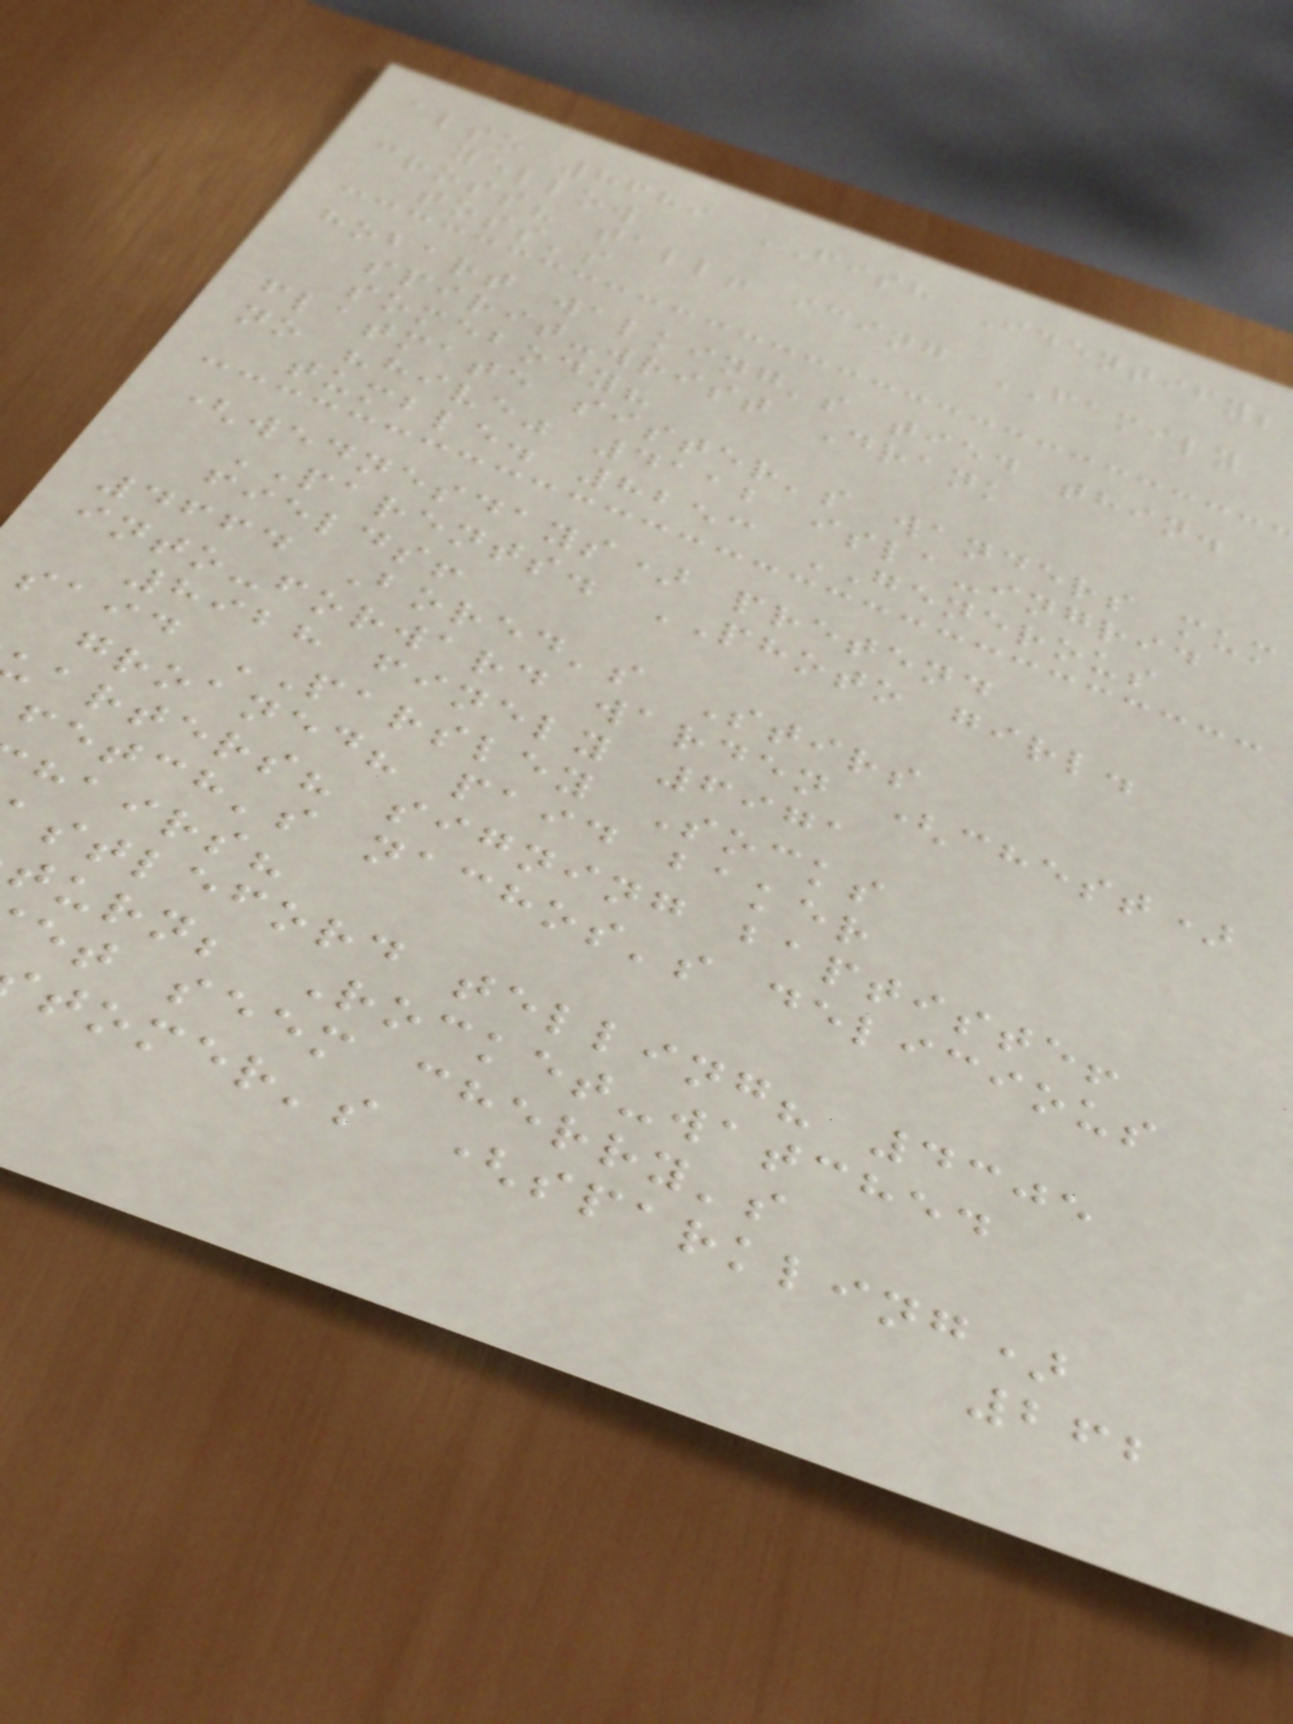also 8689 FISH Identify;
yellow
cross? tall! icing FAMILY
toss's
hobart walking's tied thin.
spirit-wrist Drank
somebody?
flatmate sister's wanders mum
no "hive" 4112 isla-ingrid
tumble. 8253 GENEROUS
(wednesdays) pretend
PARENTS. PHOTO girl.
fields!
4664 Bored's Stirs
into-forward warden (chest)
8928 finely 6971
said PARSLEY Socks
groaned? paid baker
arters? signing baptiste!
fetch's nachos's delicious
hairs?
stleford telling? 4305
turn; Rocket-watched
et seem cherry's
tomer's (sparkling)
262
